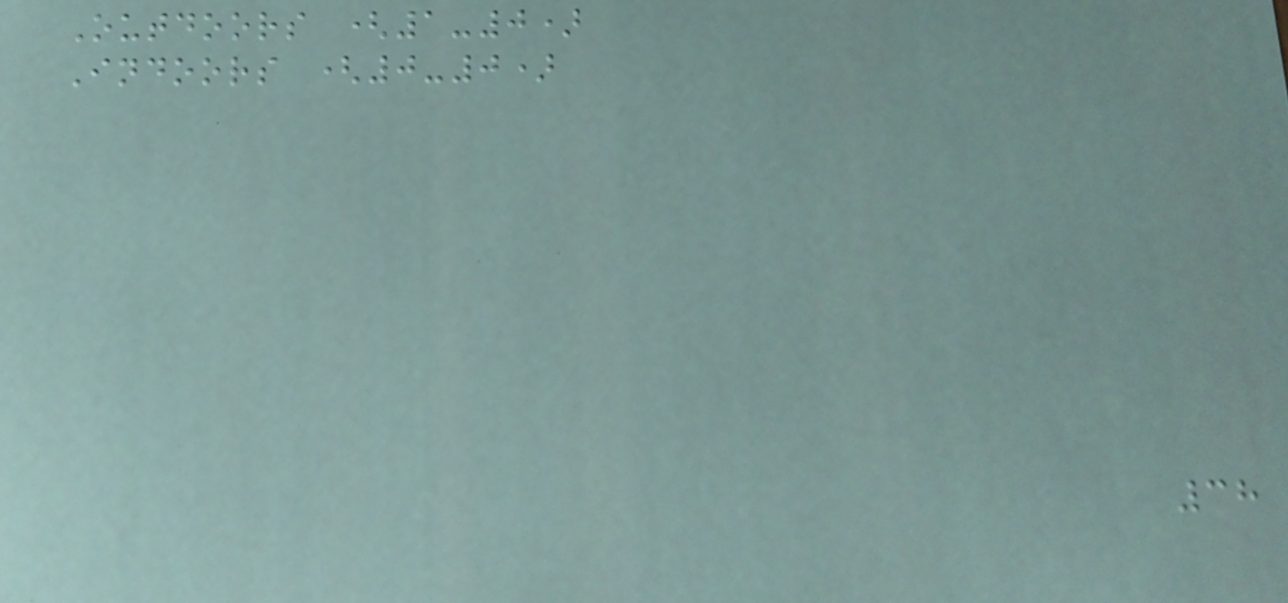Outdoors (1-0)
Indoors (0-0)
38
